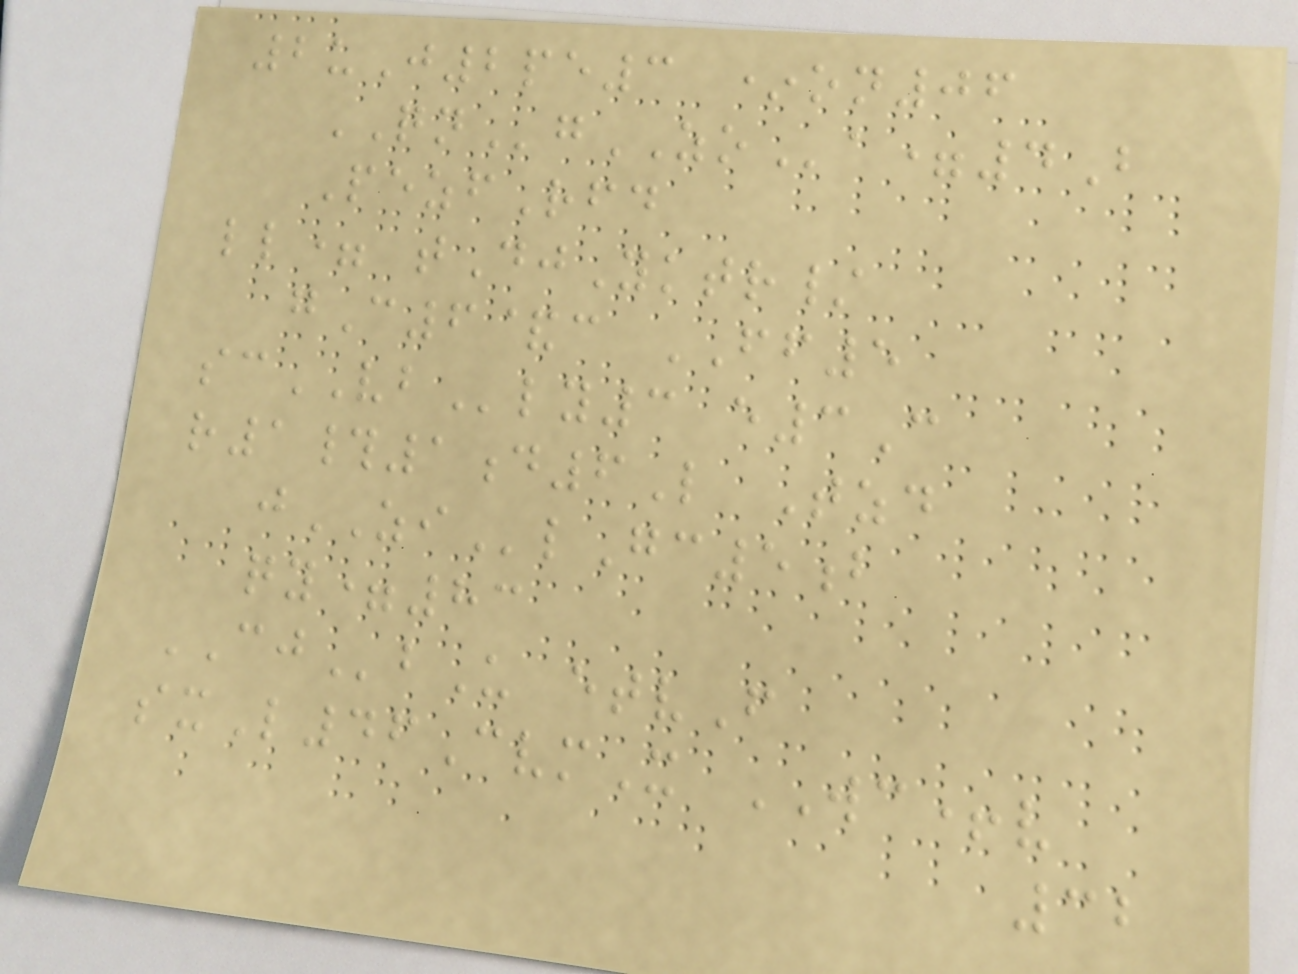2uJ2pe3 *on06
QNgZOa=4B
PezfRfd
ll= tDjYktr/
gC6&c FF5
scVBly3 e3C
r1#1d6L Tzd
jZIlGc5b
qy=83
CJbU etvF
sxL46CvmX WC+v
32
